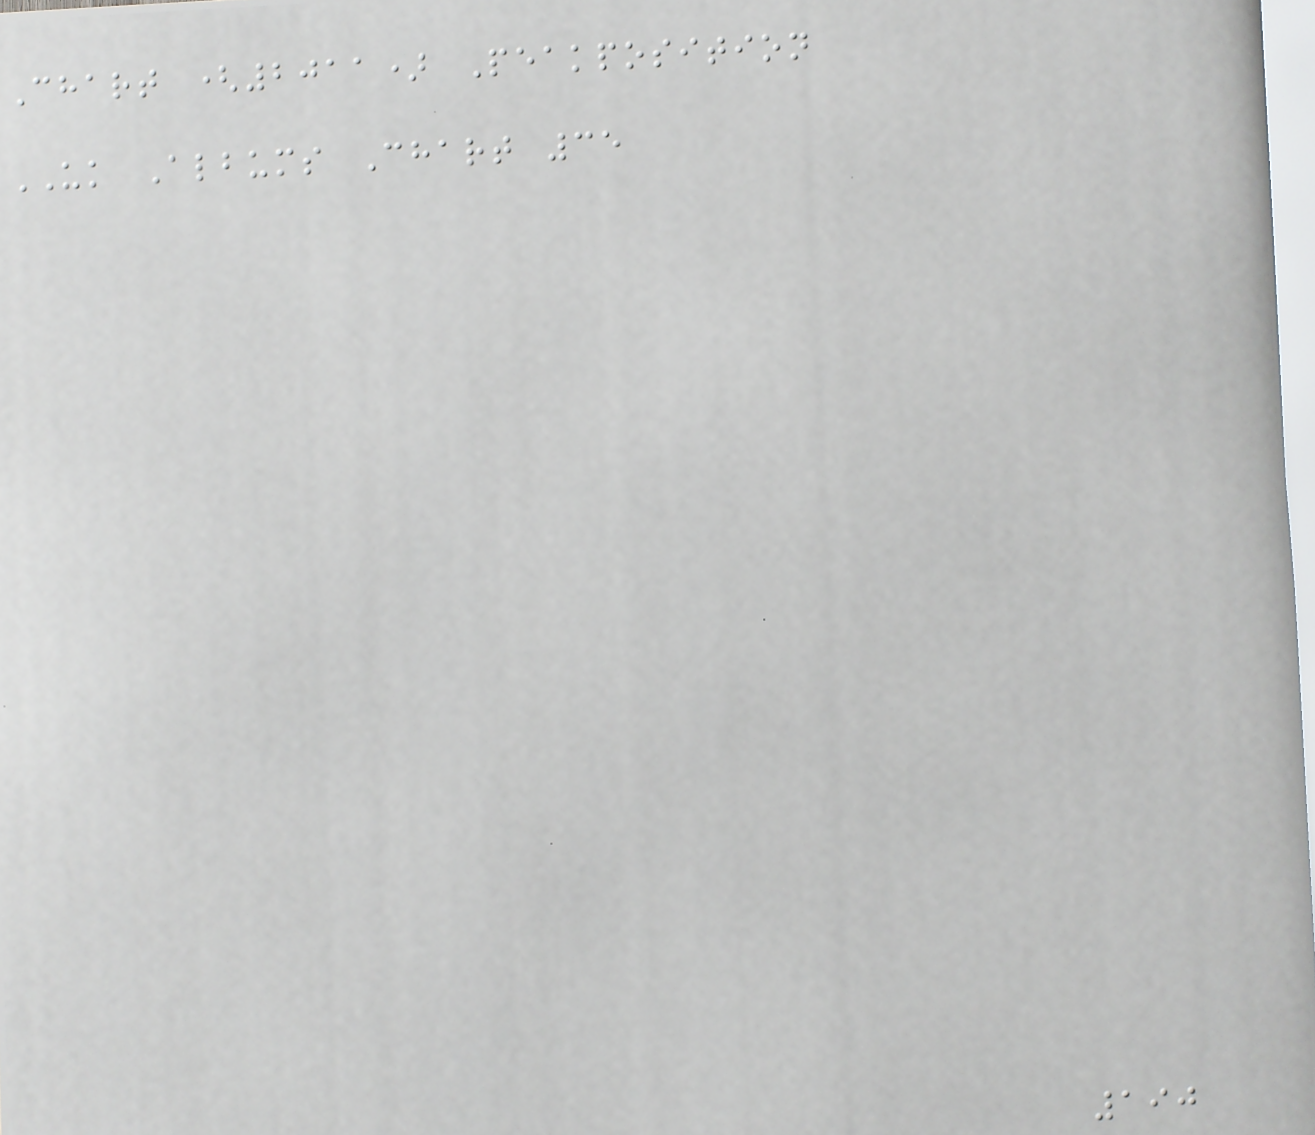Chart (2011) Peakposition
UK Albums Chart 35
190
